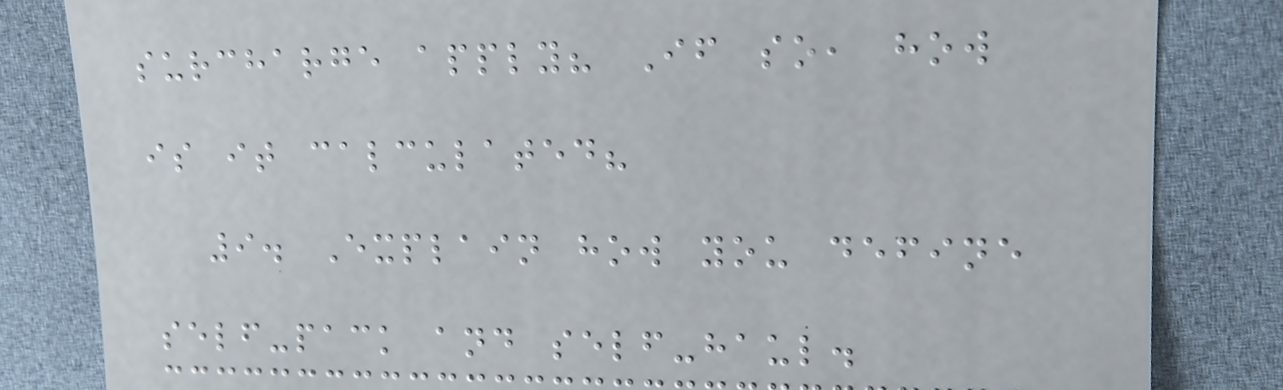surcharge apply? If so, how
is it calculated?
9. Explain how you define
self-pack and self-haul.
